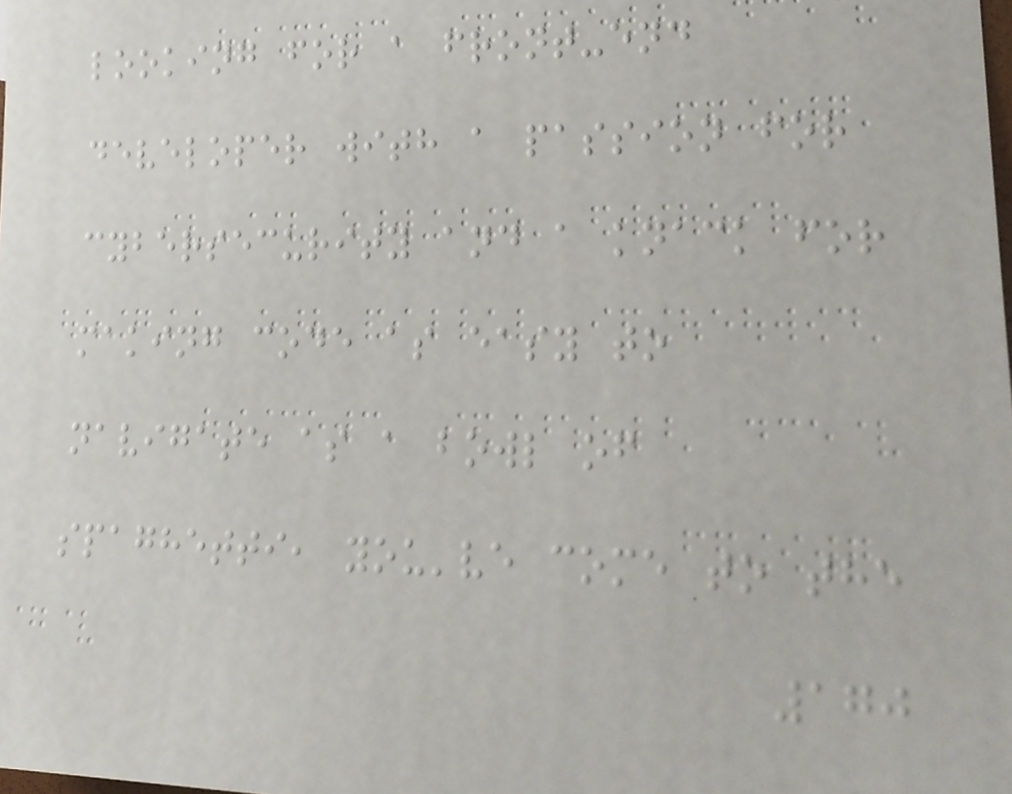looking for a front-end
developer with a passion for
cybersecurity and a knack for
making code as easy to
navigate as a bowl of
spaghetti, you've come to the
170
